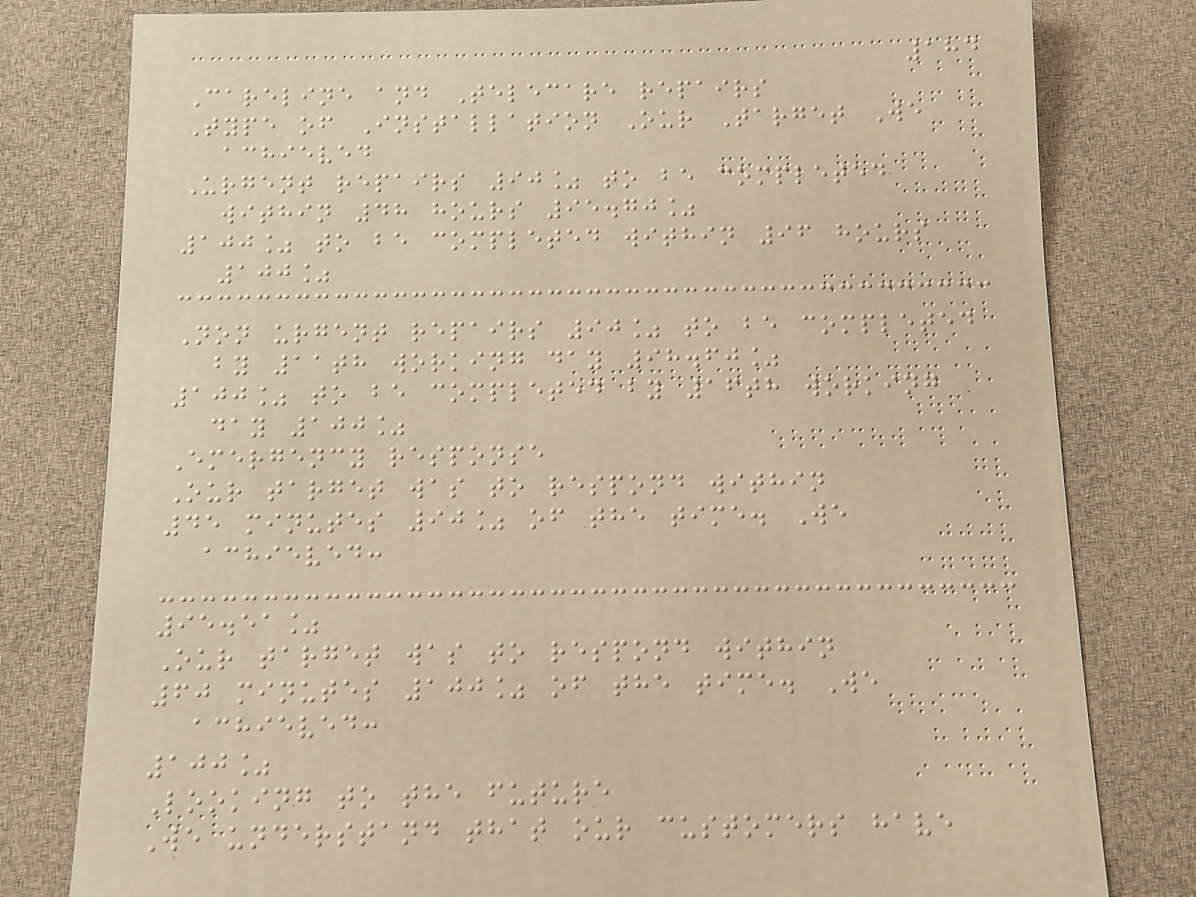184
Careline and Telecare repairs
Type of Installation Our Target We
achieved
Urgent repairs 90% to be completed
within 48 hours 95.70%
100% to be completed within 96 hours
100%
Non urgent repairs 90% to be completed
by 11th working day 98.60%
100% to be completed by 16th working
day 100%
Emergency response
Our target was to respond within
45 minutes 90% of the time. We
achieved:
95.51%
Our target was to respond within
60 minutes 100% of the time. We
achieved:
100%
Looking to the future
We understand that our customers have
